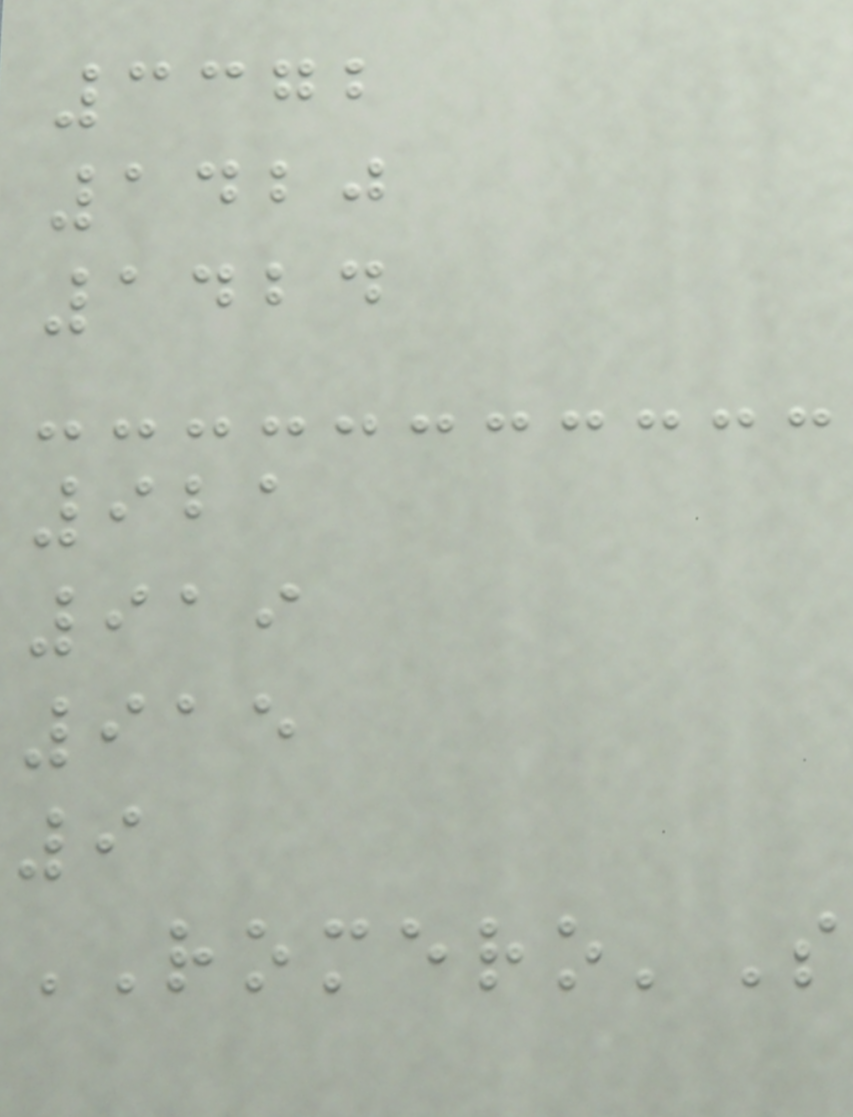3372
1420
1424
921
919
915
9
ROMERO'S
